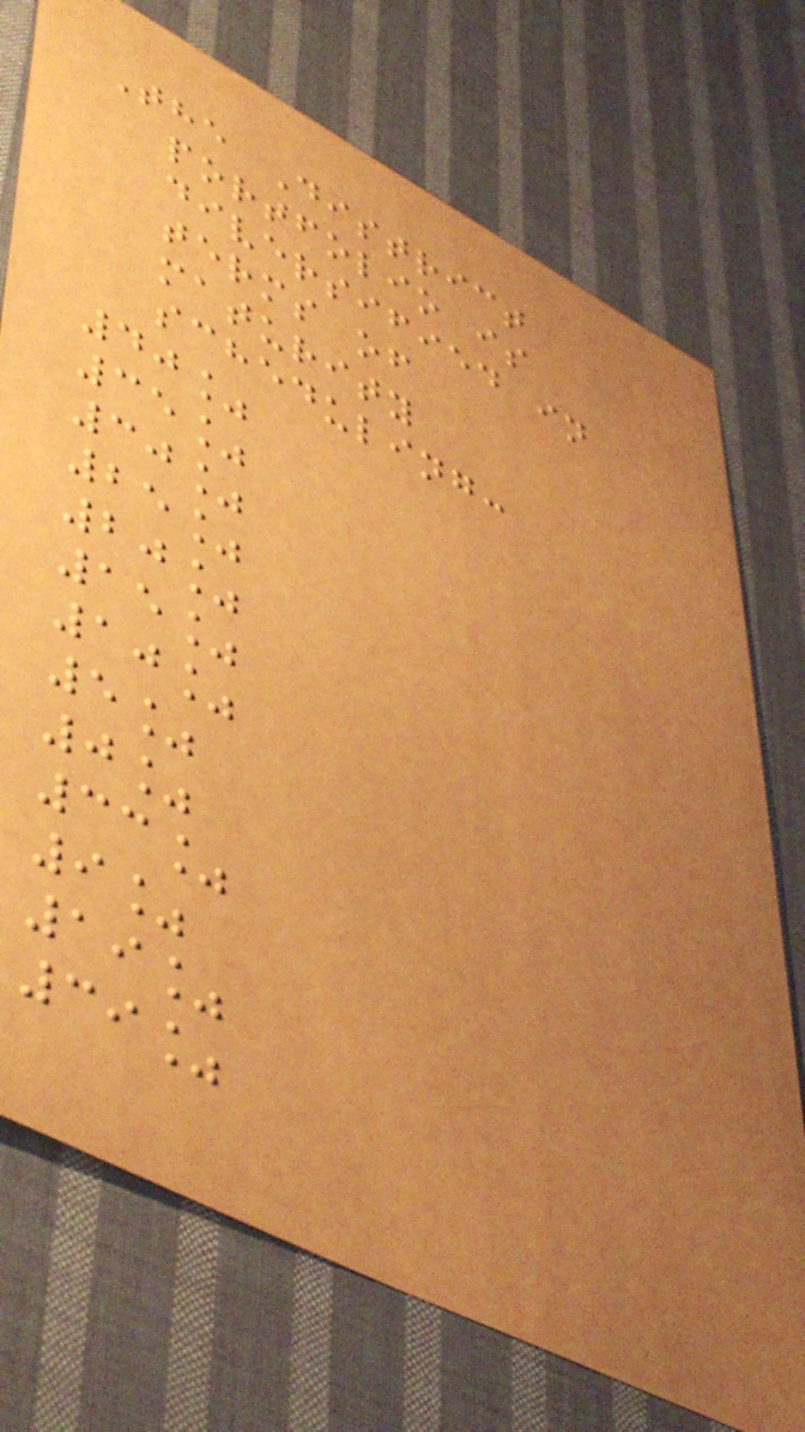The District
portfolio is
diversified in
terms of
maturity
scheduling:
40%
35%
30%
25%
20%
15%
10%
5%
0%
33%
9%
19%
39%
